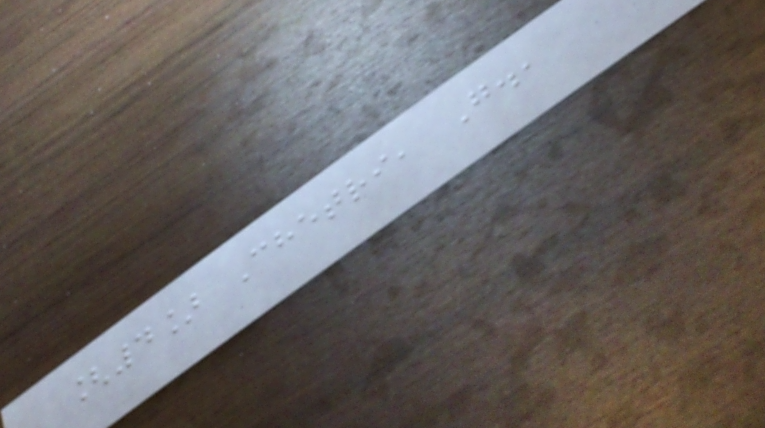[4] Chetri, G.,
